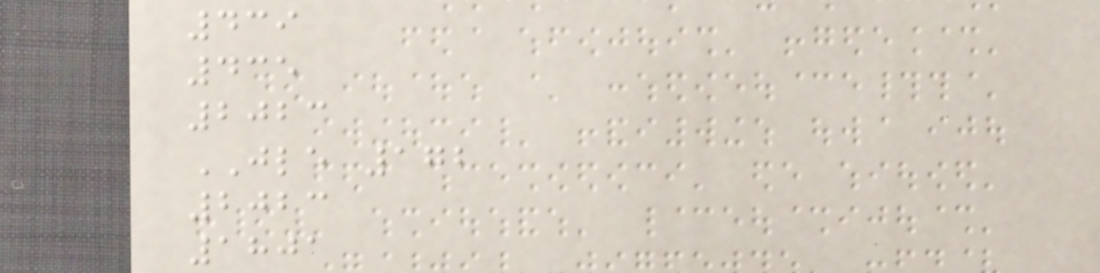439
435
2023
JLE 172
2023
1801
